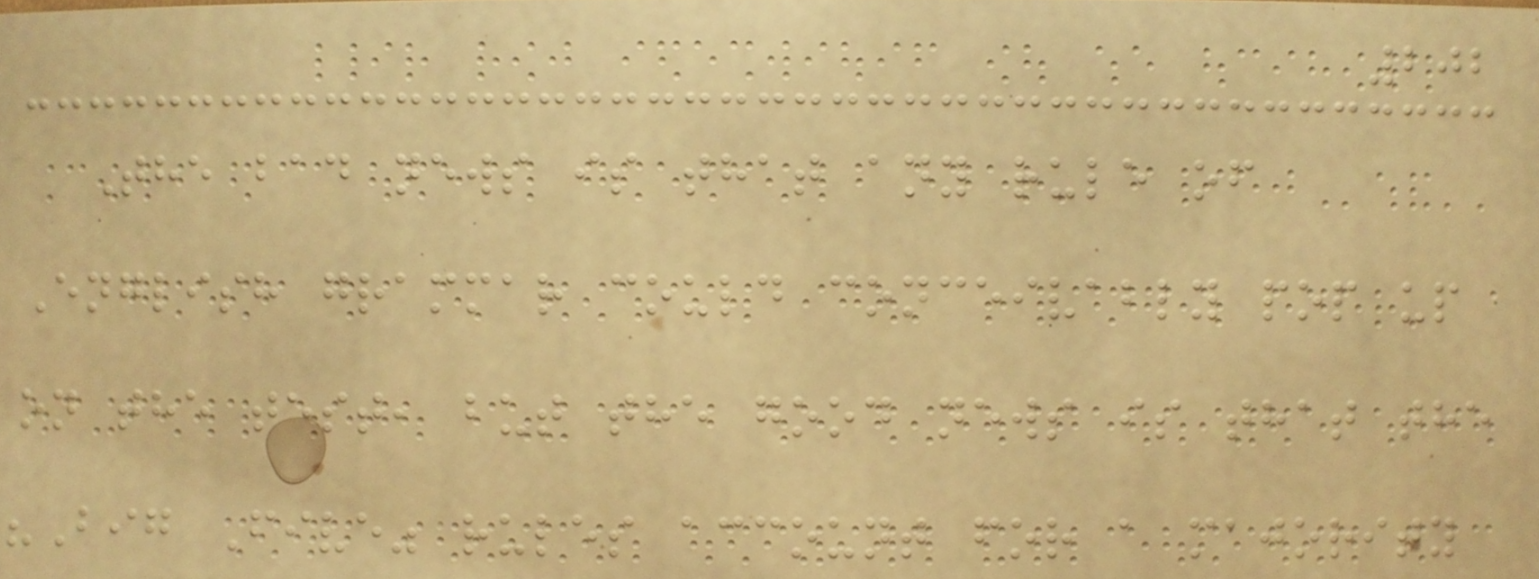202
The bad news is that any rule of
English grammar could conceivably pop up
on the test, but the good news is that the
"Big Five" rules account for a majority
